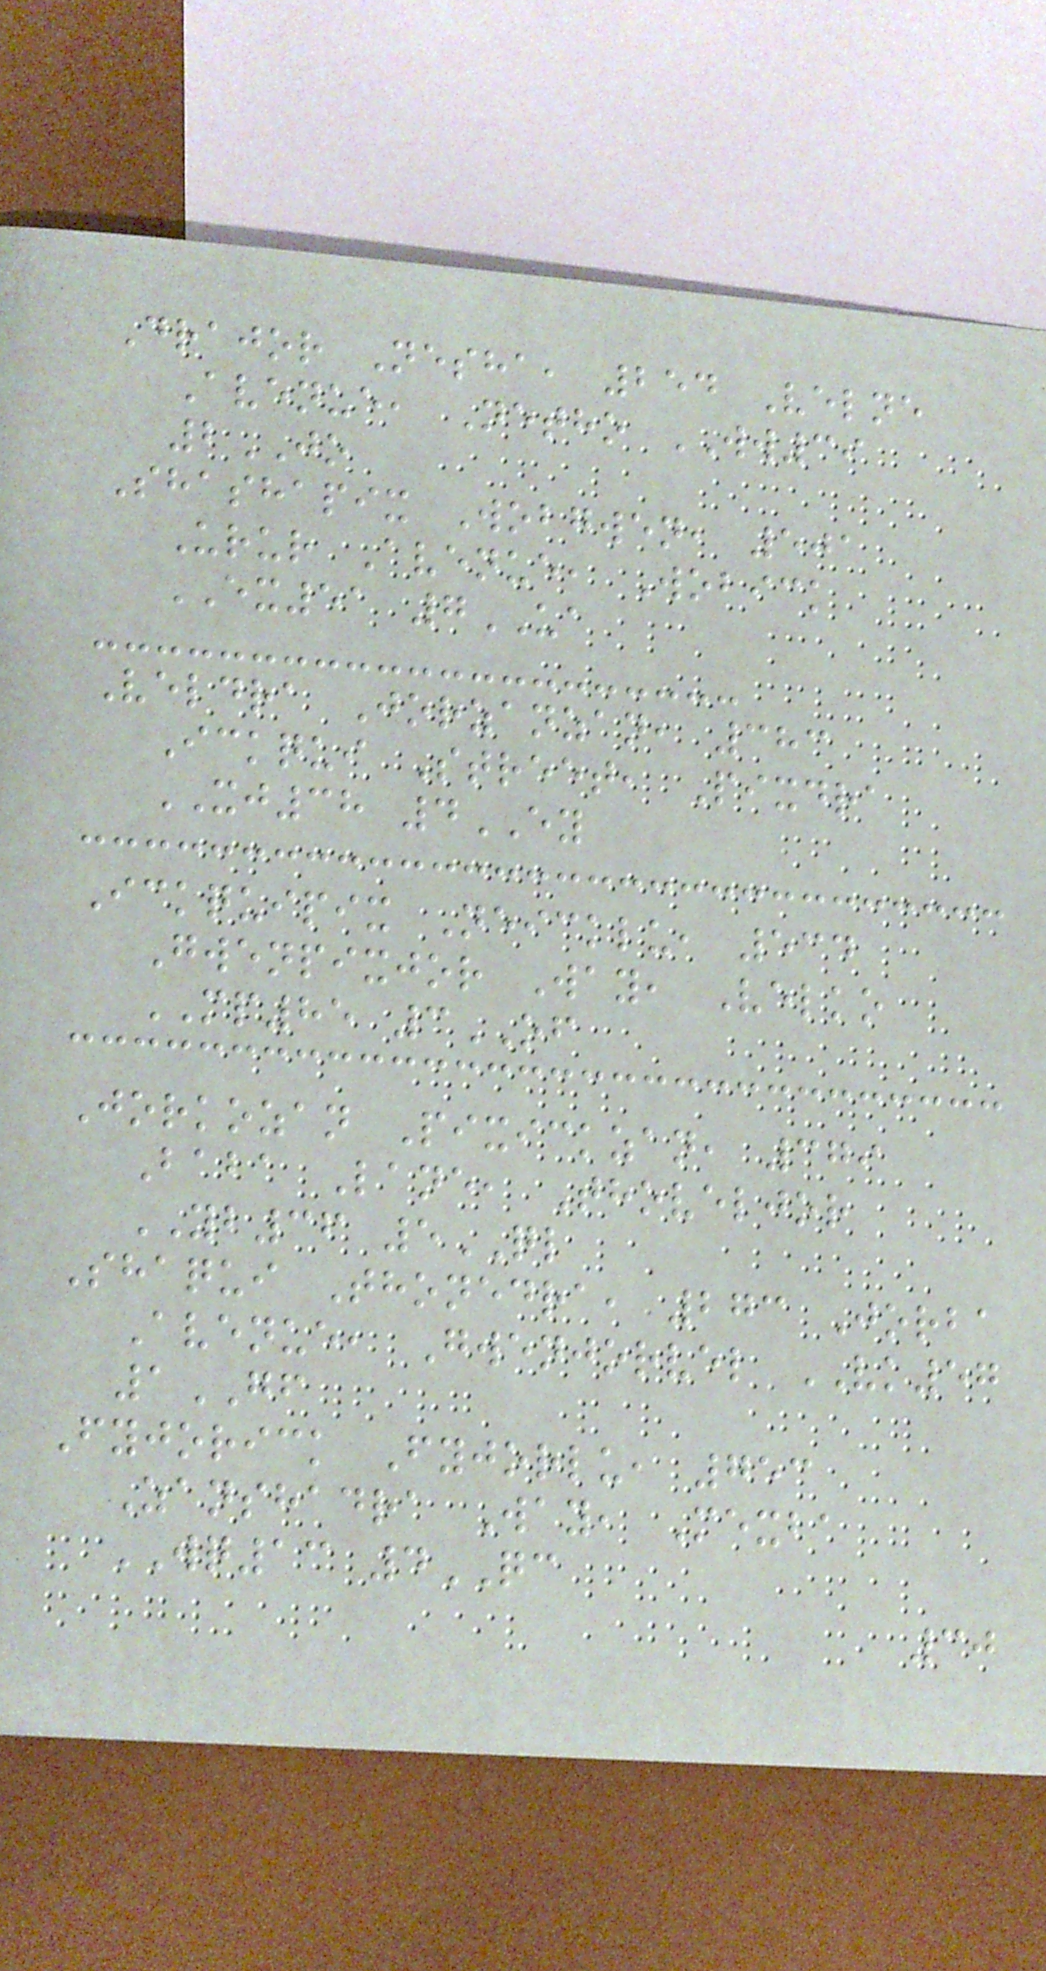Drajor Nesha, 254 Velne
Avenue, Netho WW39
2JO
Shashapix Wobgwen, 501
Urur Avenue, Wobick
EX51 7UA
Veldra Jorzanzan, 383
Ickqui Street, Pixdra
XJ38 4EY
Ickquipix Neicklu, 534
Gwenpixjor Way, Velko
MP85 3OF
Jorkozan Pixickzan, 379
Baba Lane, Thoveljor
YB36 5QL
Shaqui Thonedra, 273 Jorba
Avenue, Gwenjorvel VK57
1GF
Fyjorick Fyjorlu, 753
Zanshadra Way, Mexba
WQ13 4QC
30
